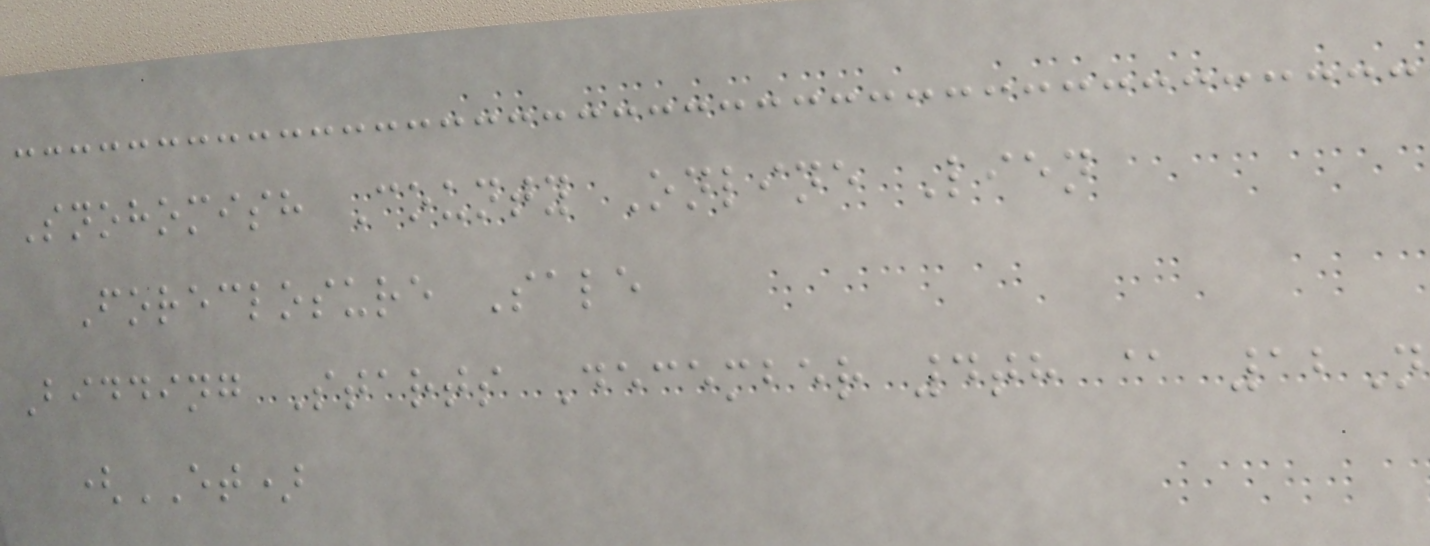Snohomish County Online Lien
Foreclosure Sale
Bidding Starts December 4th @ 12N
(ET)
